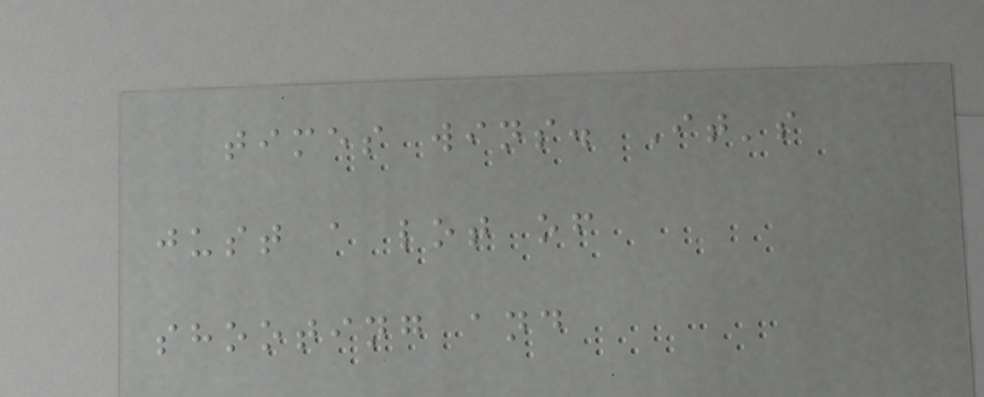times wins. It's
just a lot of
shooting and
